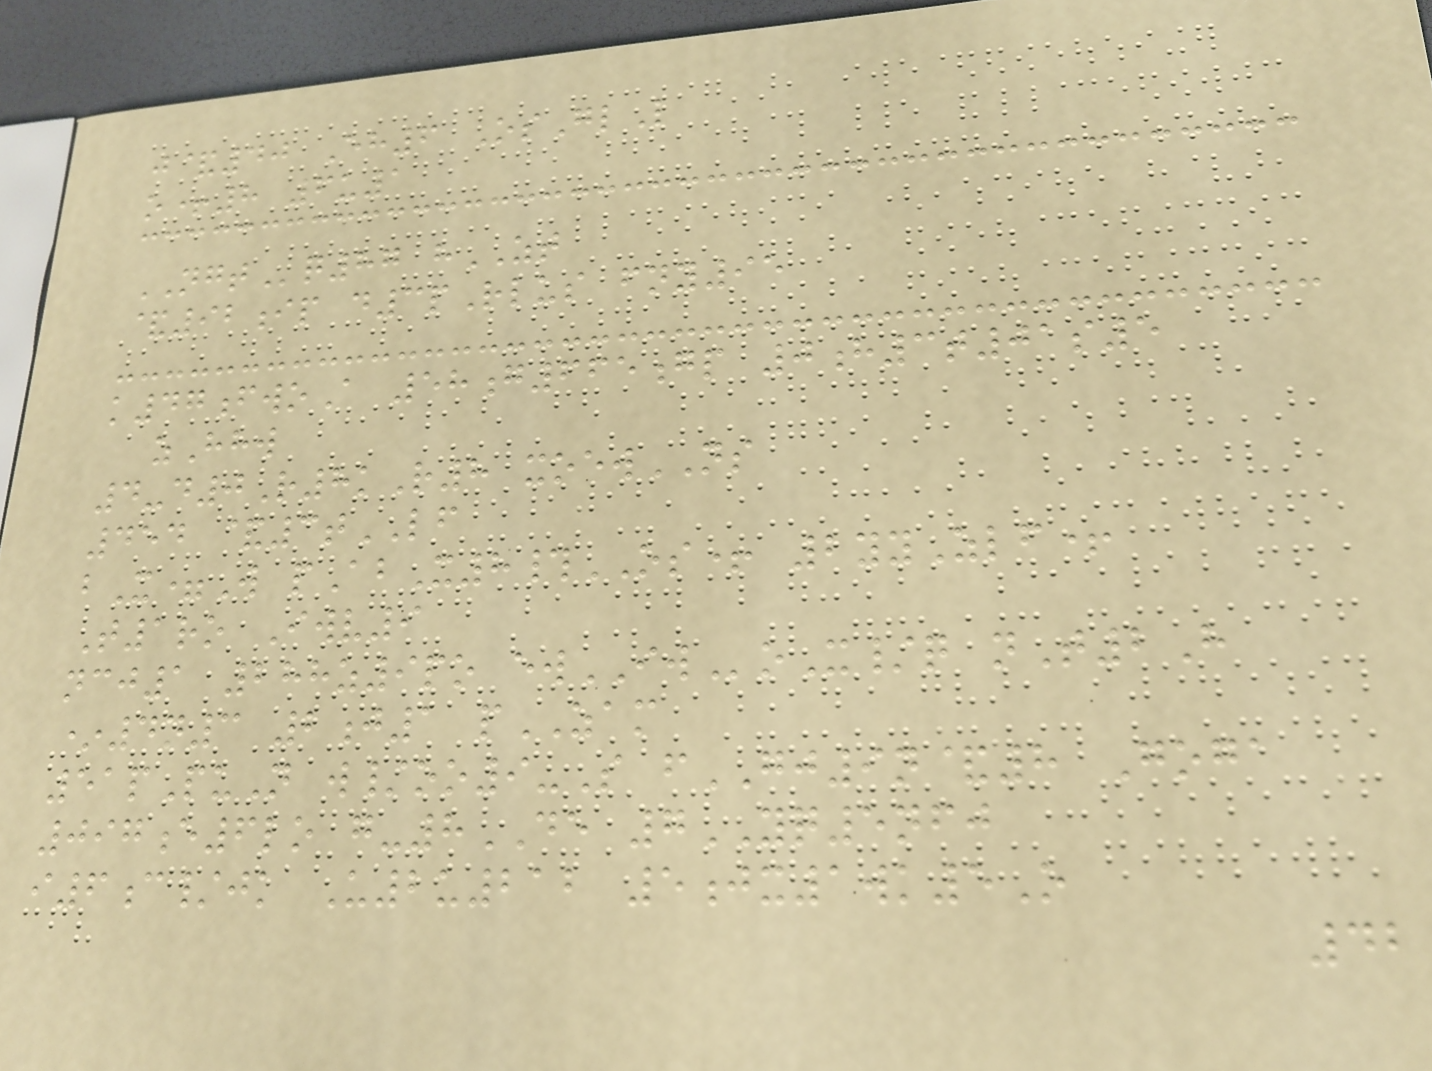j&40 Eh6 OsGlL
o+8 6u1
NGTq87 hZT
&92ip d3pRlus fny95
k47fwoA 58g665gp 0h3t01s5
zHhw
4-d0R8kR8 xoewNS
454 &3tLF
bX=W pAbX8#OS+ 2yyZlf+
T1ro Iwv9
ncj1 288z9po ewIWoX/q nT2H
*4n3 2j1 pZAM
51pPuN w/oo9-S fGJ9n&8 Goga
097e6lo g-8DE 7YQ5nfj
i6c/jk U2u212 5jx1wk5O
42
